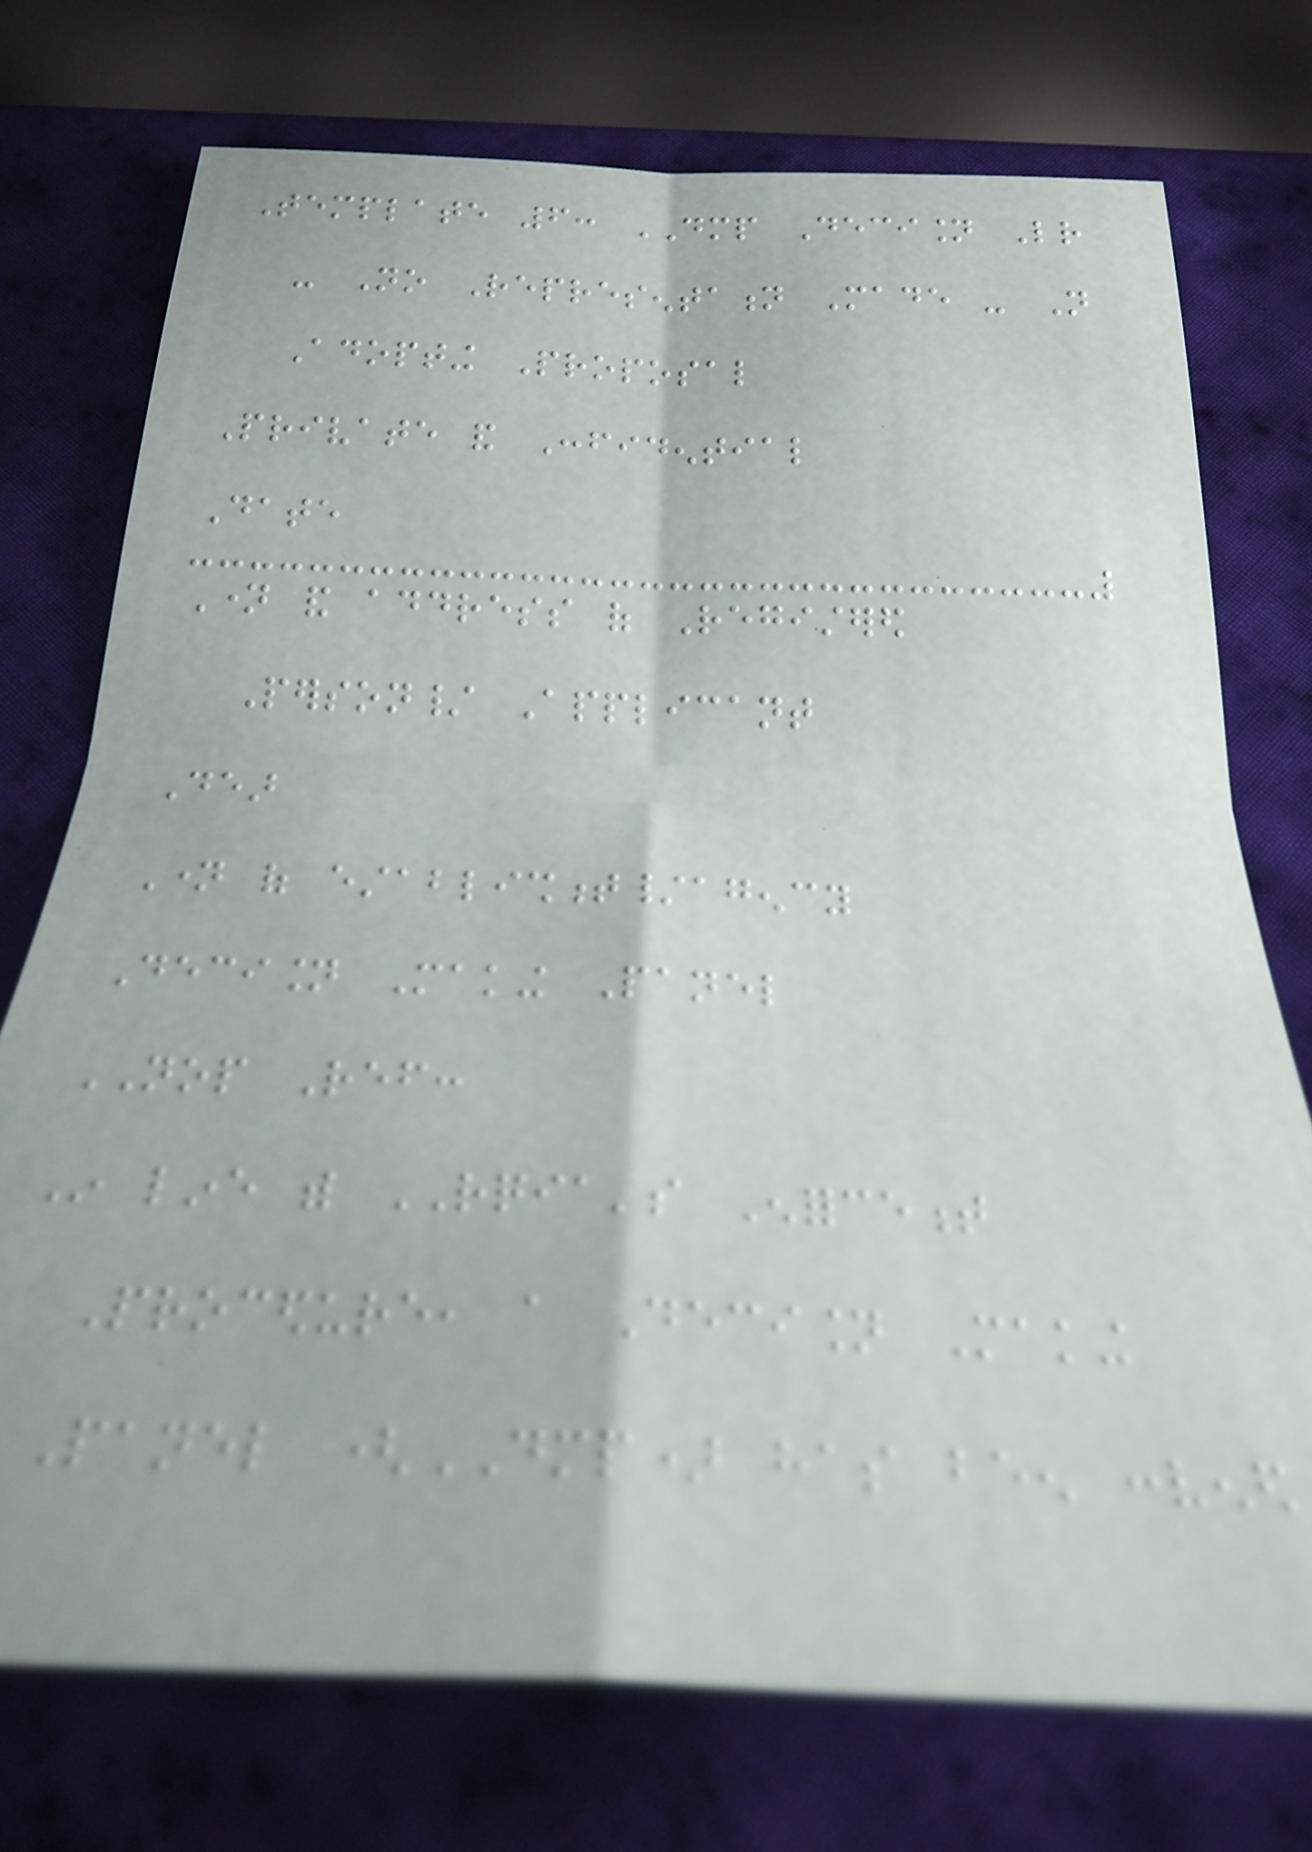Template 6: DMP Decision Letter
- No Representation Made - Not
Adopting Proposal
Private and Confidential
Date
Name and address of Registered
Person/ Applicant
Dear
Name of establishment/agency
Decision Making Panel
NOP Ref:
In line with RQIA's Enforcement
Procedure, a Decision Making
Panel (DMP) has been convened
